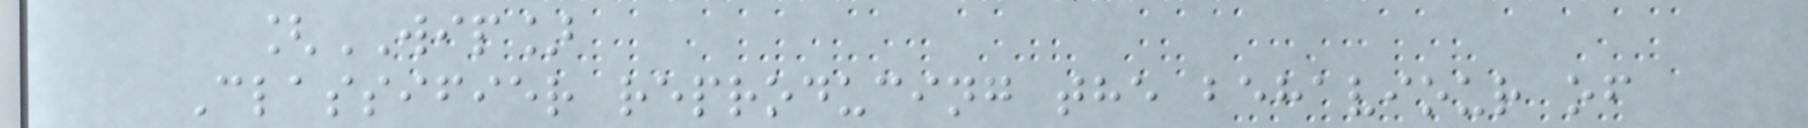[WIP]
Classifier reproducing the behaviour of
